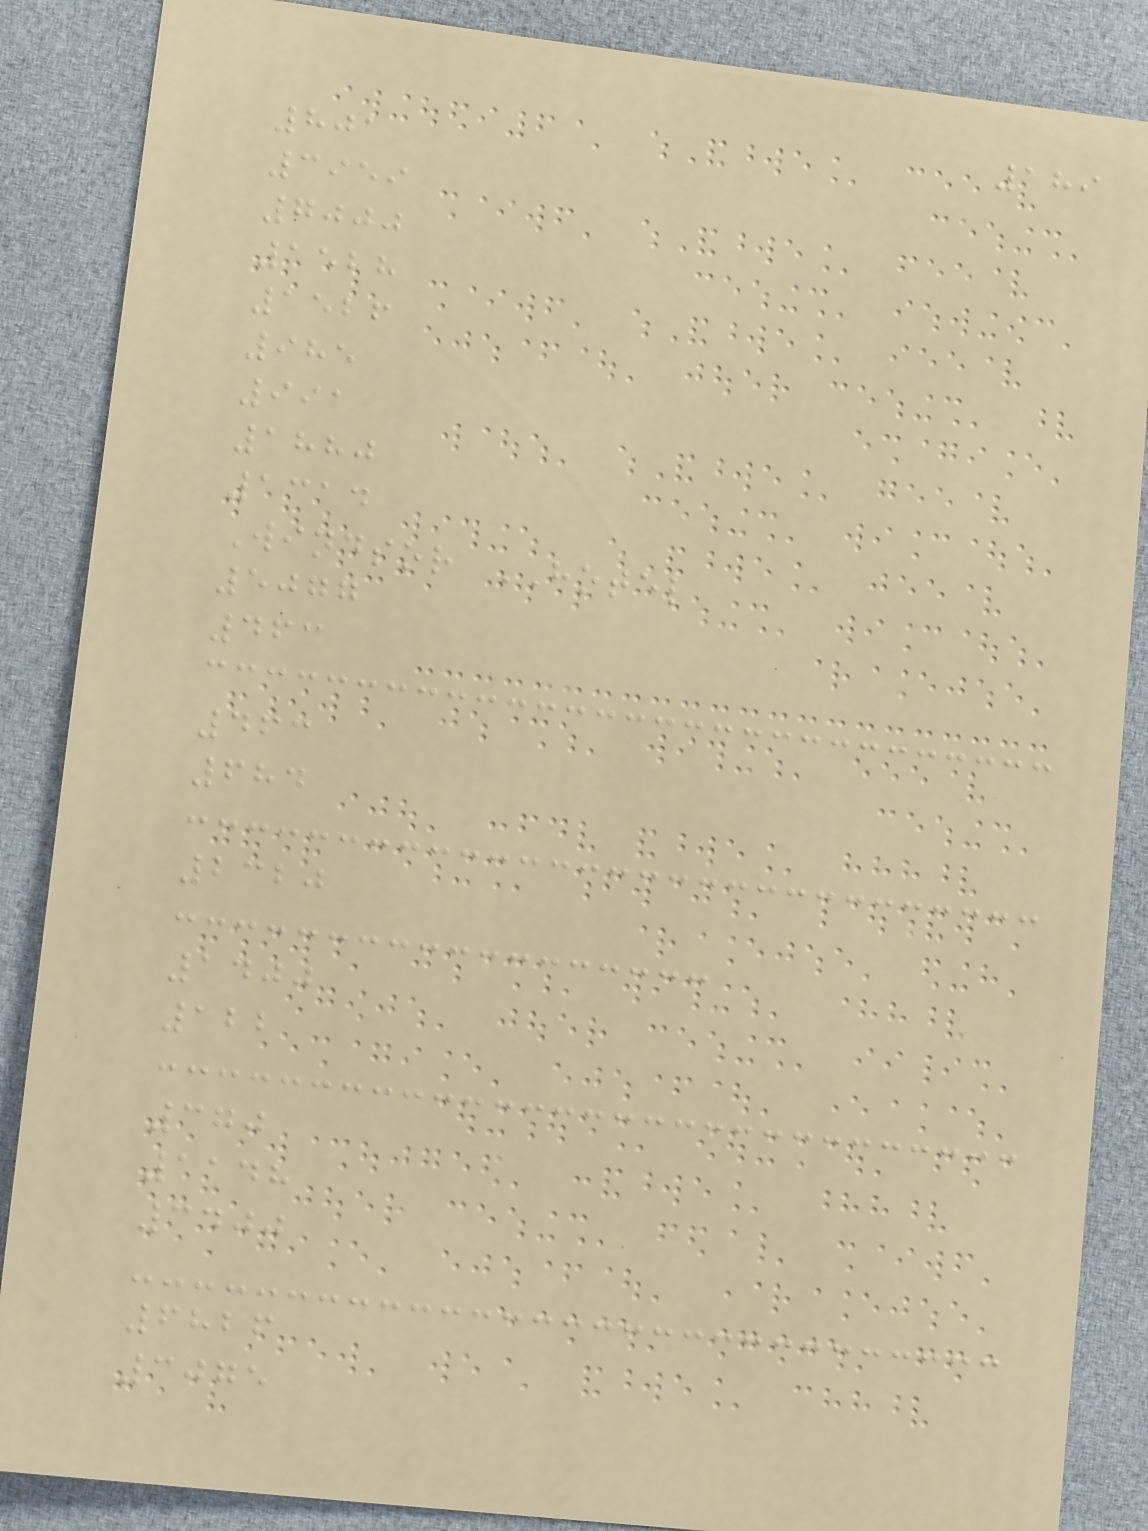189
801
3959
7000
1528
1526
985
991
1880
1314
Windsor HOTEL
5077
463
463
684
2320
1400
122
370
1148
3400
6826
3075
